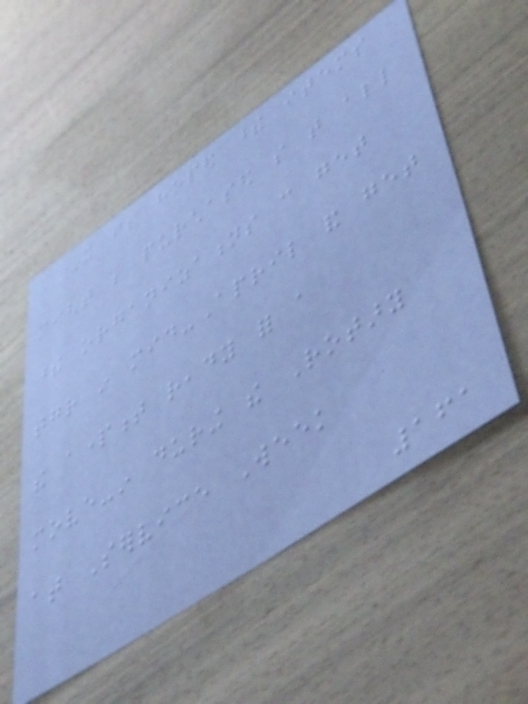It is hoped these items
might be purchased so that all
these organizations can get
together in mid-April and get
the apartment ready for a
move-in during the Rotary
at Service Week
161
